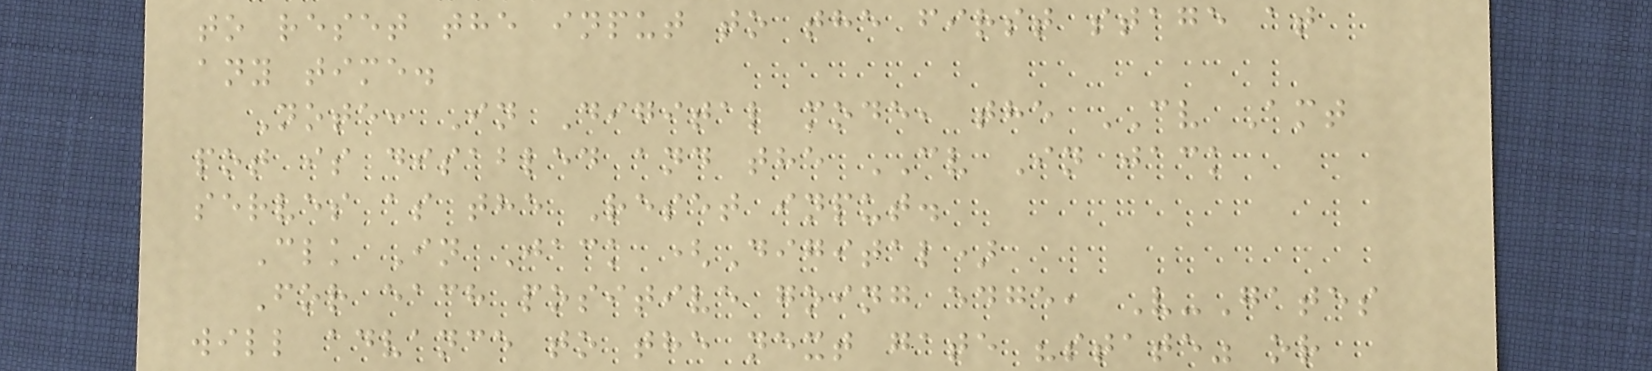to reset the input to the first stage at
any time.
Note: In Digital mode, the CV Amt
pot is disabled and the CV In jack
serves as the Reset input.
Clk In Jack (Digital)
For each positive going edge, V-Gates
will advance to the next gate "state" or
